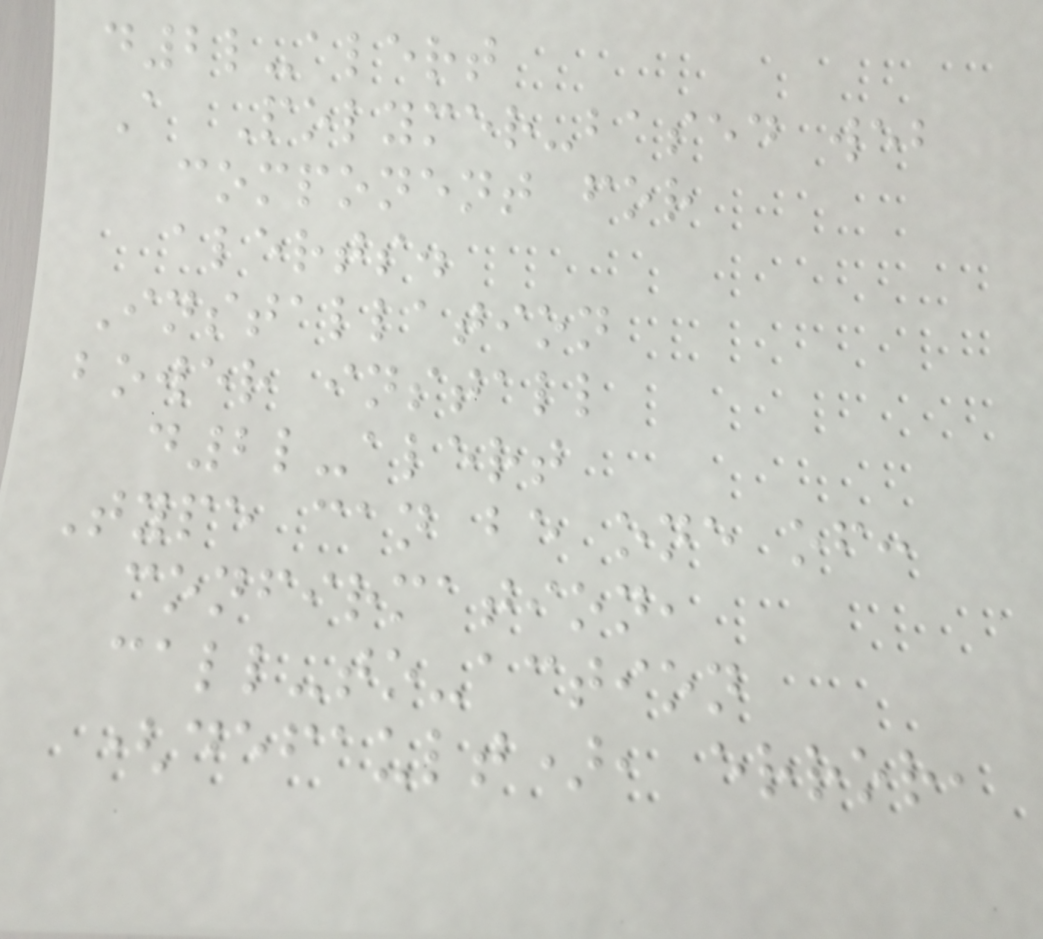d2l-alert
A Polymer-based web
component for
alerts.
Installation
bower install
d2l-alert
Type can be one of:
confirmation,
call-to-action
(default), error,
